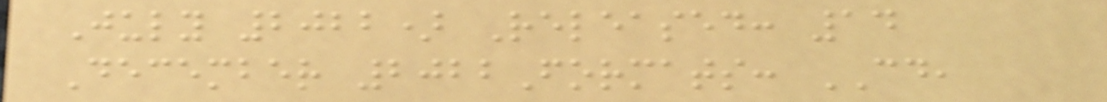July 2022) Released: 14
December 2022Formats: CD,
